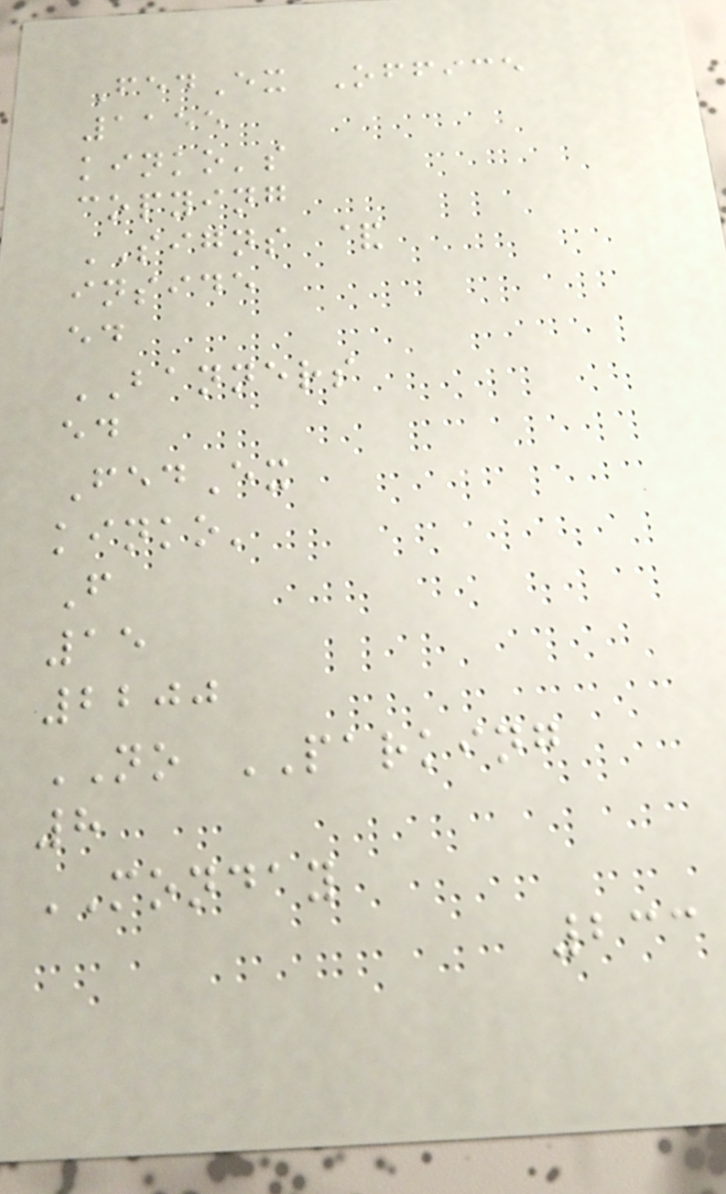FedEx Office
1155
kinko's
copying
SIGNS &
inside
ed
BANNERS
ed
FedEx
kinko'
F
15
2200
NO PARKING
8
MONDAY
233
